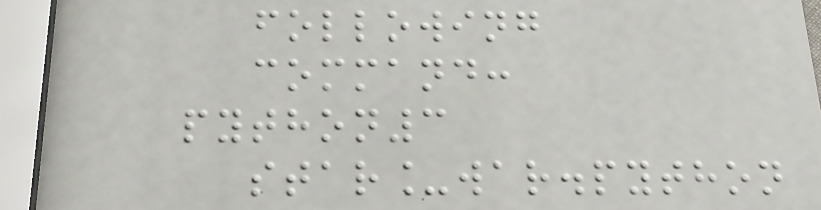following
command:
python3
star_war.python
